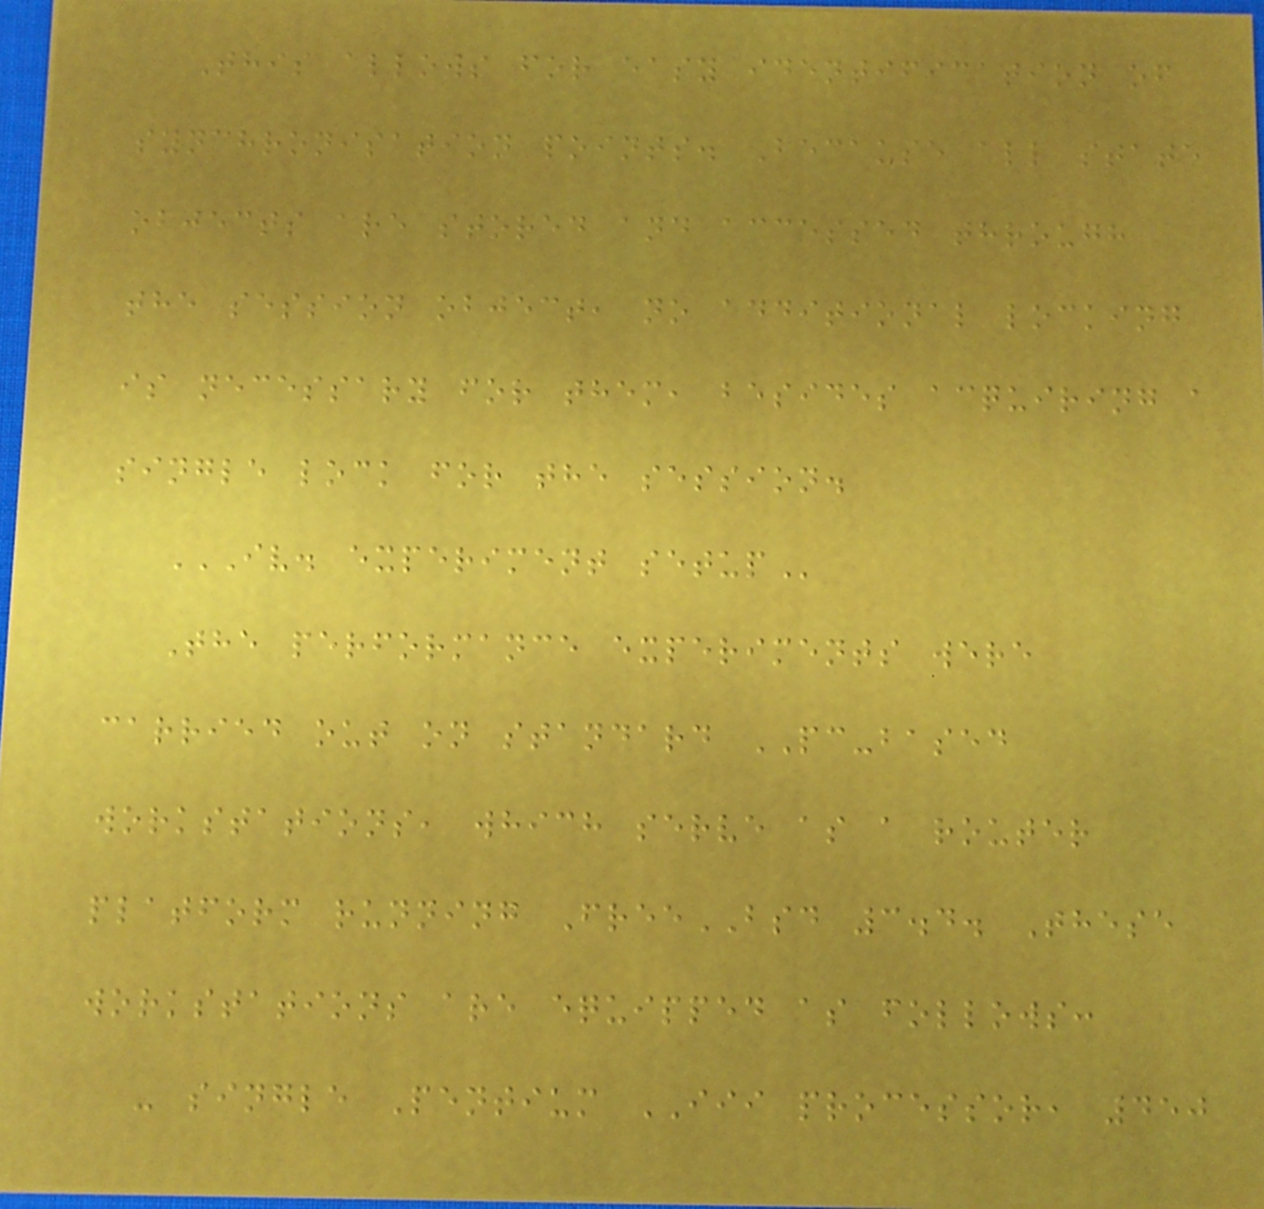This allows for easy identification of
synchronisation points. Because all state
objects are stored and accessed through
the session object, no additional locking
is necessary for them, besides acquiring a
single lock for the session.
IV. EXPERIMENT SETUP
The performance experiments were
carried out on standard PC-based
workstations, which serve as a router
platform running FreeBSD 3.4. These
workstations are equipped as follows:
- single Pentium III processor, 450
